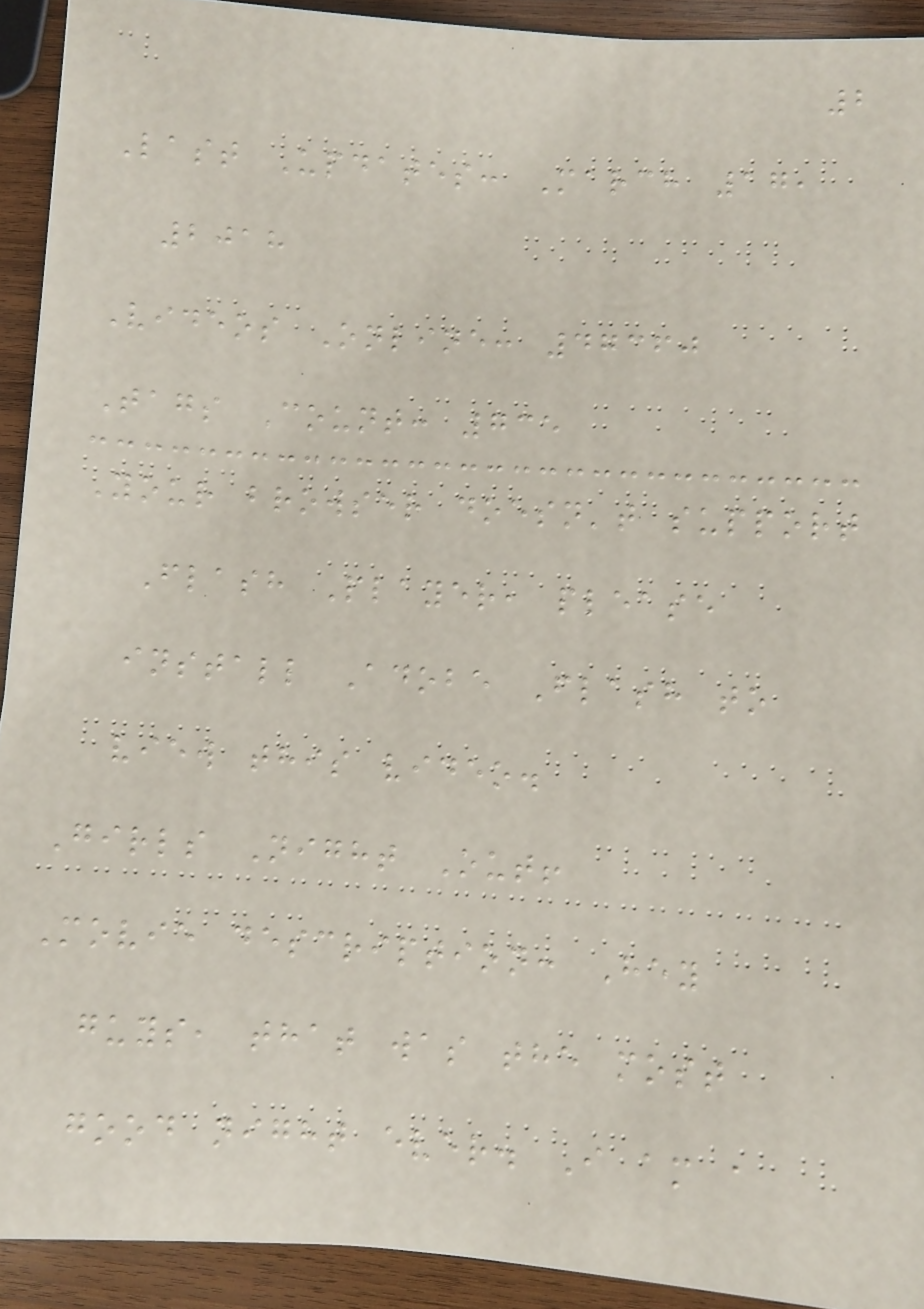2
Last Updates: March 17,
2018
Videos Online: 47360
Tags Count: 735
Your browser doesn't support
Flash Player, please
install Adobe Flash to
view this video.
Girls Night Out!
Movie description: Hey
guys, that was the most
good night ever. I am a
